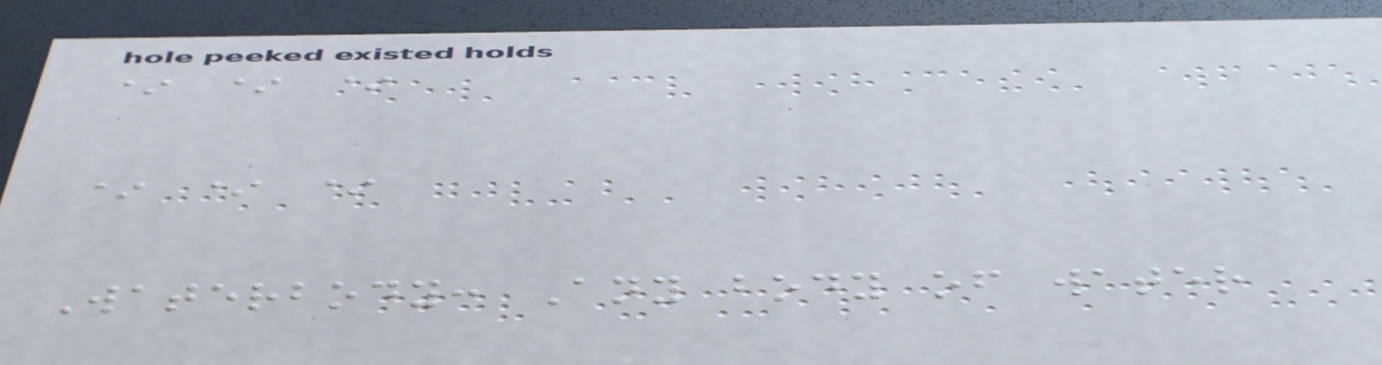* * *
* * *
Waterbody: Any body of water
